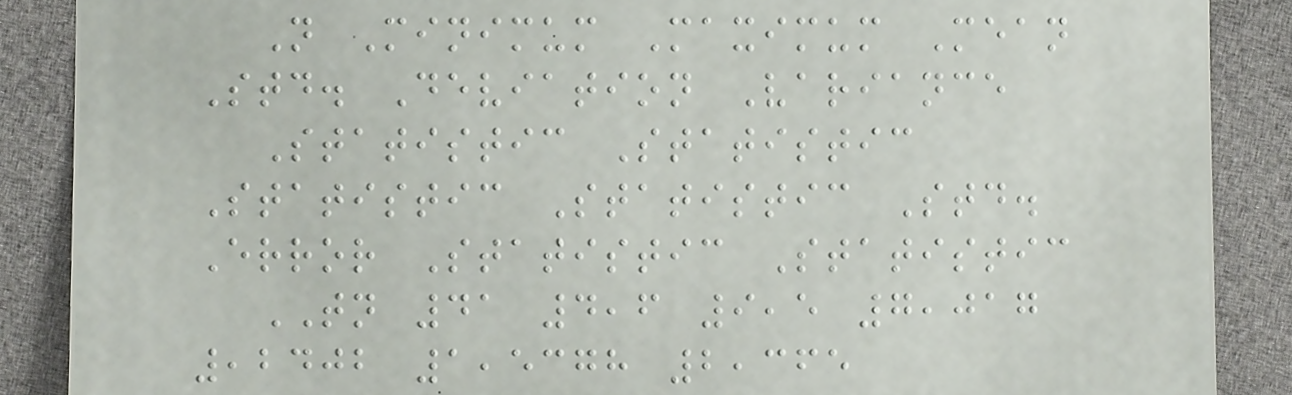N Minimum Maximum Mean
Std. Deviation Variance
Statistic Statistic
Statistic Statistic Std.
Error Statistic Statistic
TN 41 4,6 9,5 7,017
,2402 1,5378 2,365
